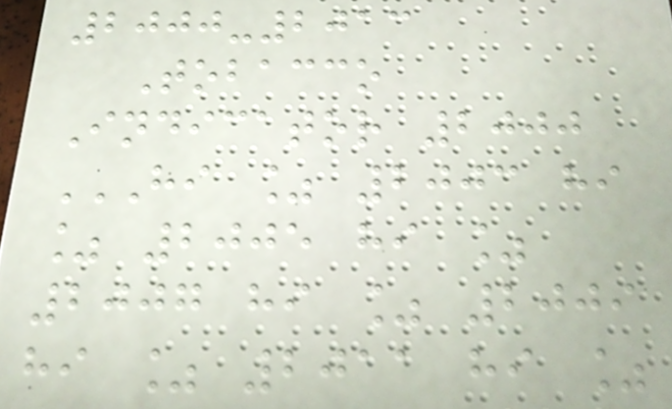2000-2013
Tobacco
Indicator 2000
HI % 2003 HI
% 2005 HI %
2007 HI % 2009
HI % 2011 HI %
